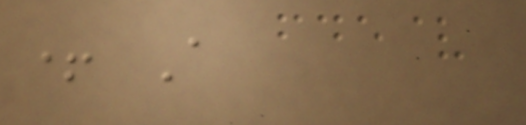+ A
